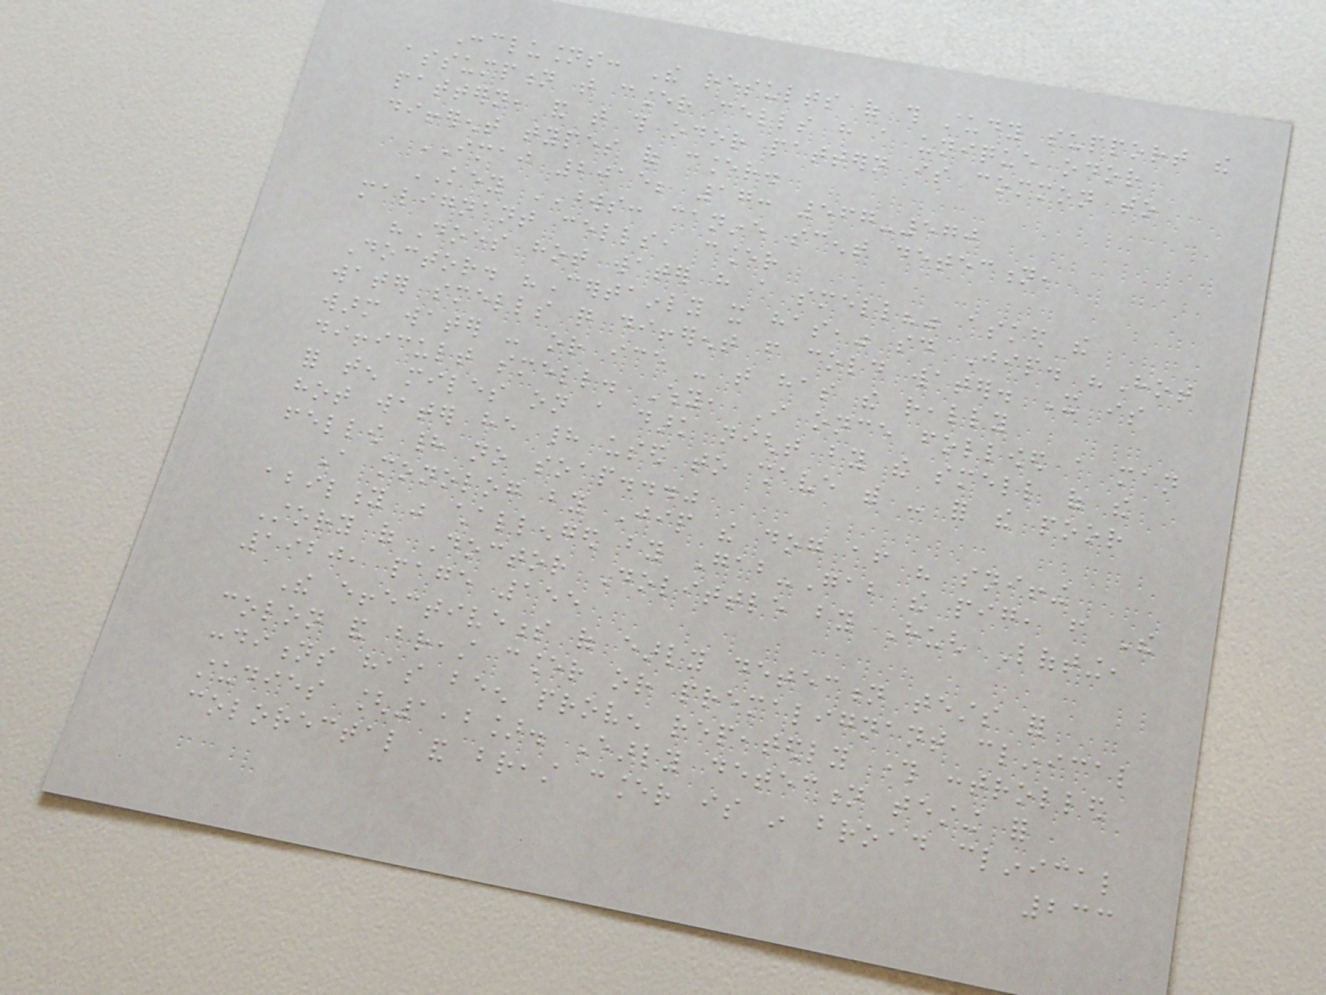Conclusions: The results of this study support the
assumption that cancer cells have a unique odor
pattern, and that this odor pattern is common to
different types of cancer.
IMAJ 2015; 17: 567-570
KEY WORDS: canine scent detection,
malignant cells, cancer
"Does hot water have a smell?" asked the
Doctor. "Certainly it has," said Jip. "Hot
water smells quite different from cold water. It is
warm water - or ice - that has the really
difficult smell. Why, I once followed a man
for ten miles on a dark night by the smell of the
hot water he had used to shave with - for the poor
fellow had no soap..."
A monolog by Jip the dog after his sniffing
ability was challenged by Gab-Gab the pig, from The
Story of Doctor Dolittle by Hugh Lofting,
1920, page 155
The effectiveness of early detection tests for
colon and breast cancer or premalignant clinical
conditions has been proven repeatedly through controlled
studies [1,2]. Early detection testing for
colorectal and breast cancer is in broad clinical
233
